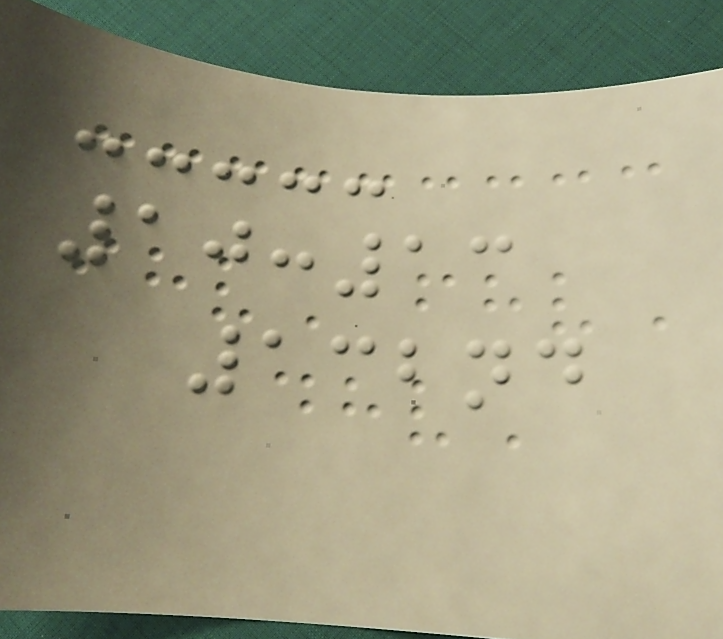10:13
132nd
